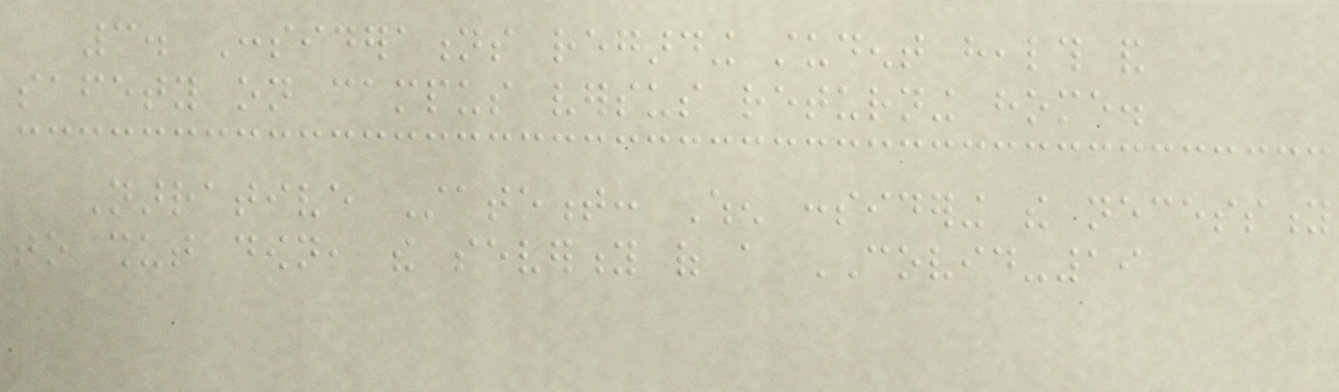3. Considerations regarding student health and
safety on campus versus returning home.
Narrative Statement: When considering the necessity
to shut down, the severity of a COVID-19
